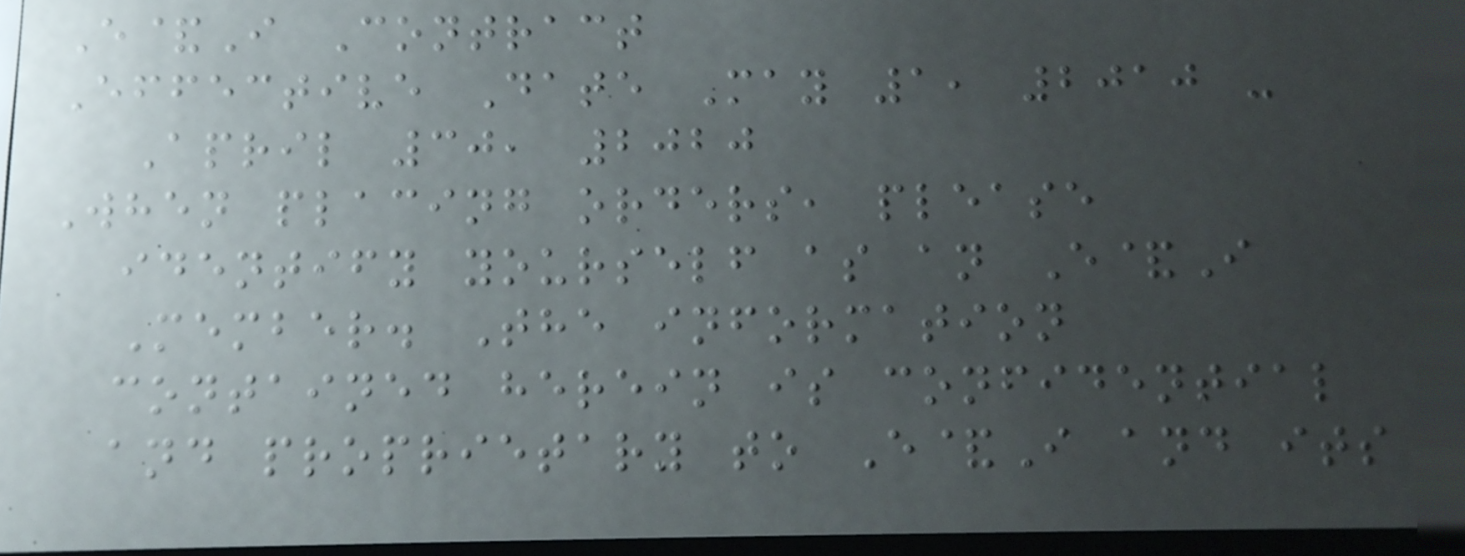E&I Contract
Effective Date May 1, 2010 -
April 30, 2020
When placing orders, please
identify yourself as an E&I
Member. The information
contained herein is confidential
and proprietary to E&I and its
